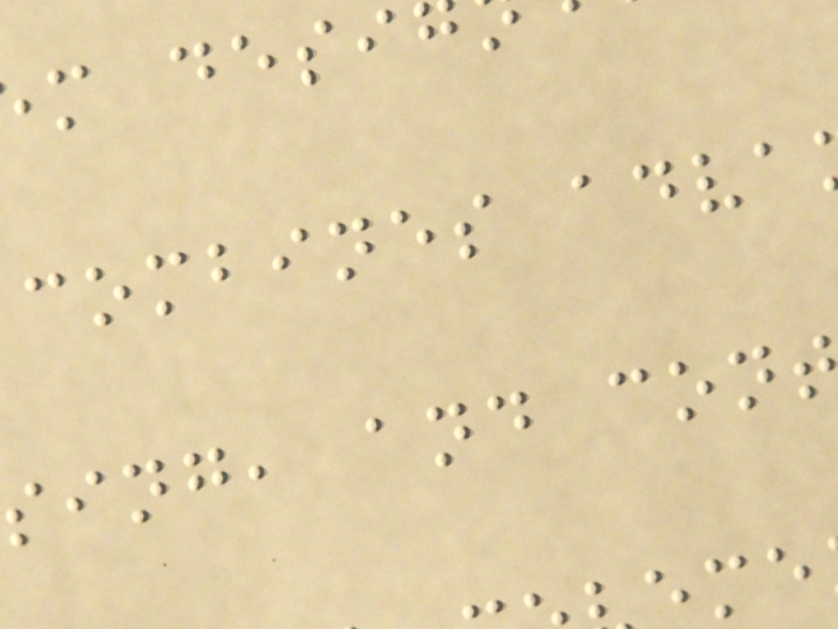combines adva
ing, and con
